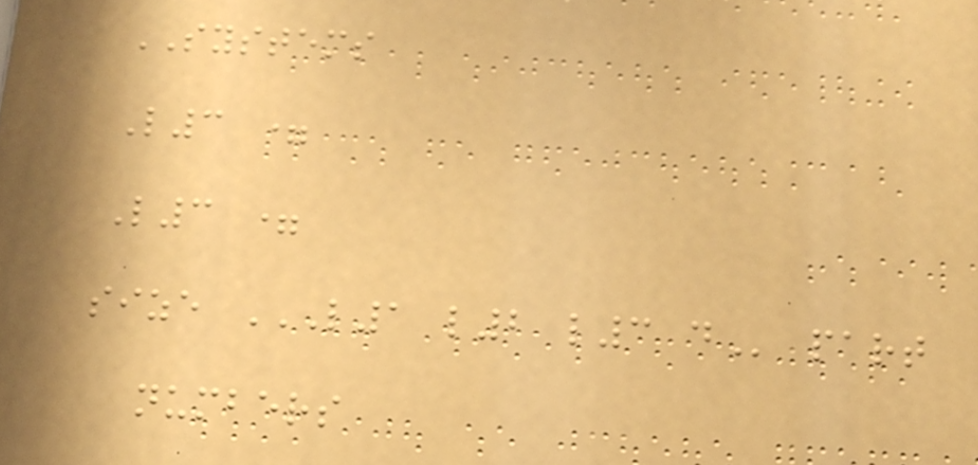SYSTEMS
L3 =
L3 =
size L1 L2 L3 D part
numbers
